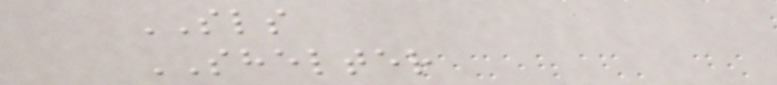SLS
SHELTER
